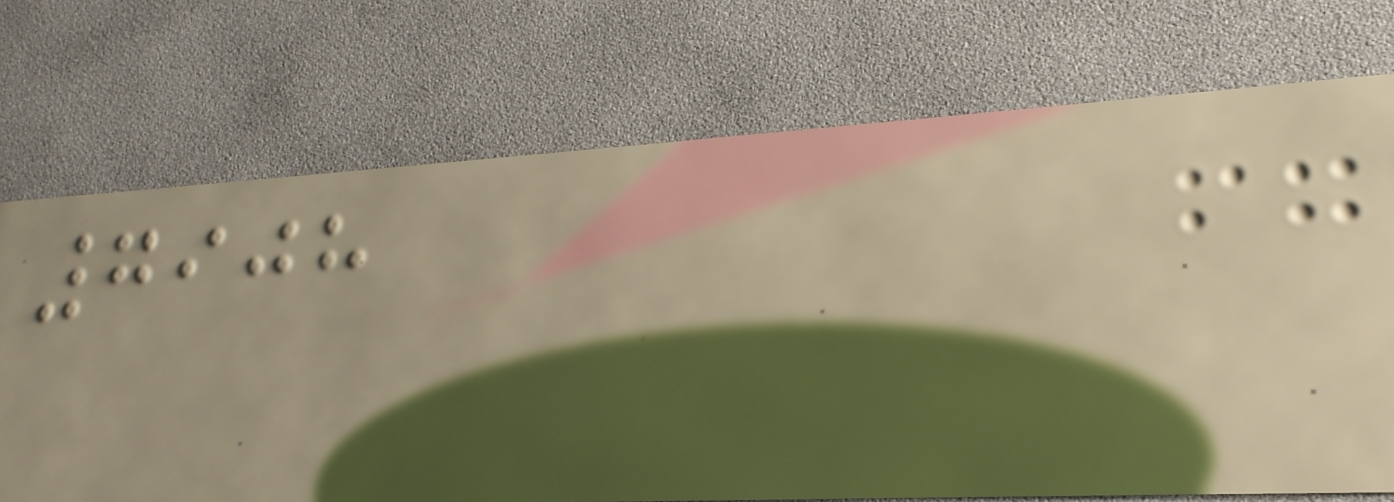7908
